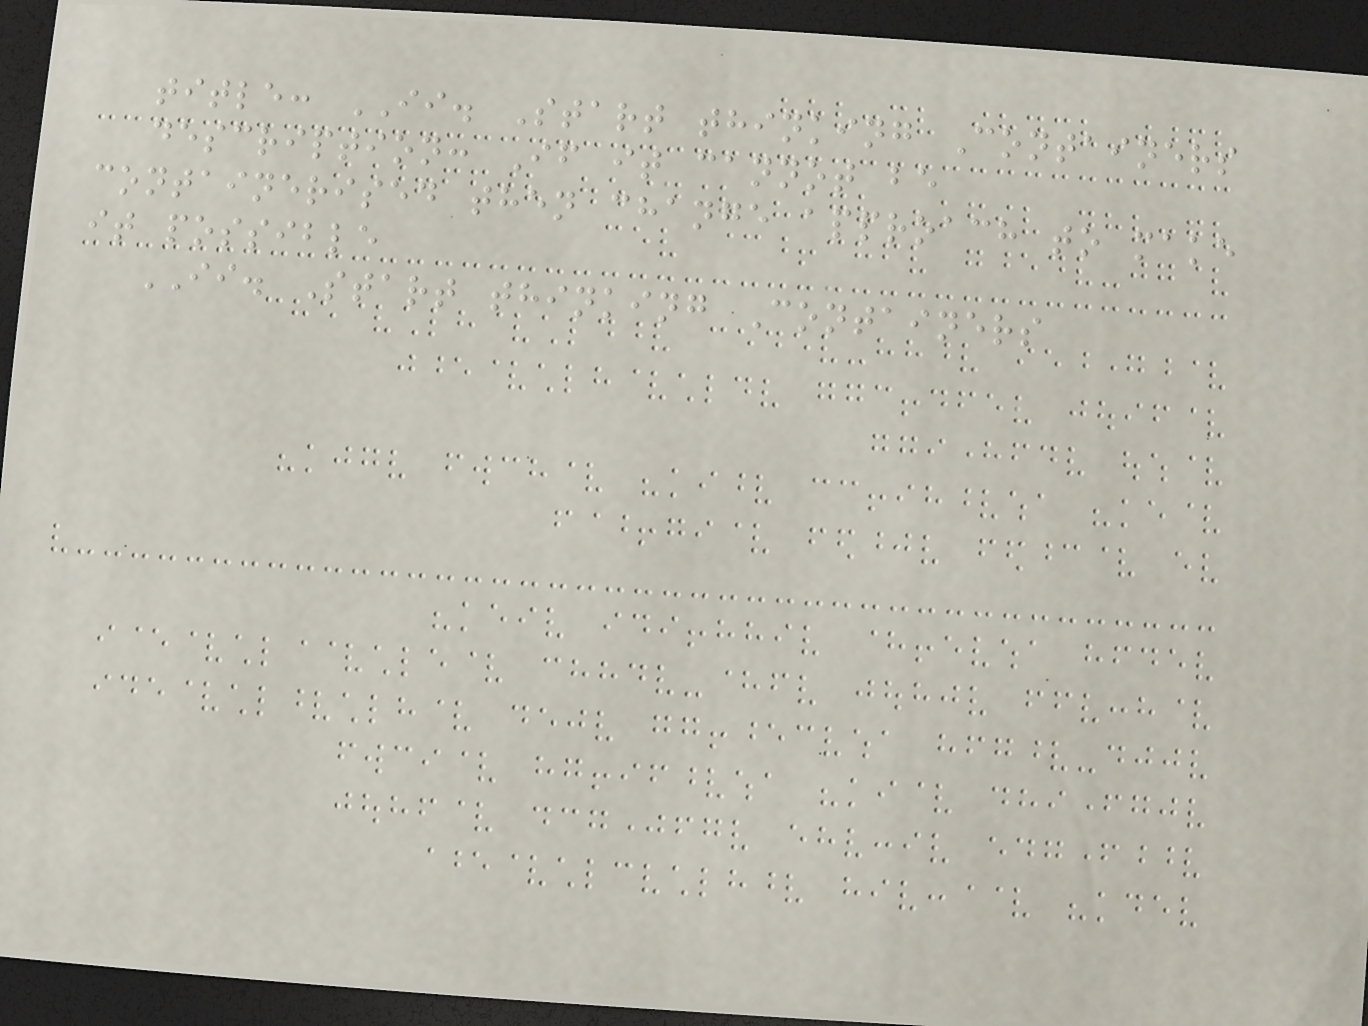title: II. Start thinking Containers
description: If it cannot be
containerised then change approach to make
it possible
II. Start thinking Containers
